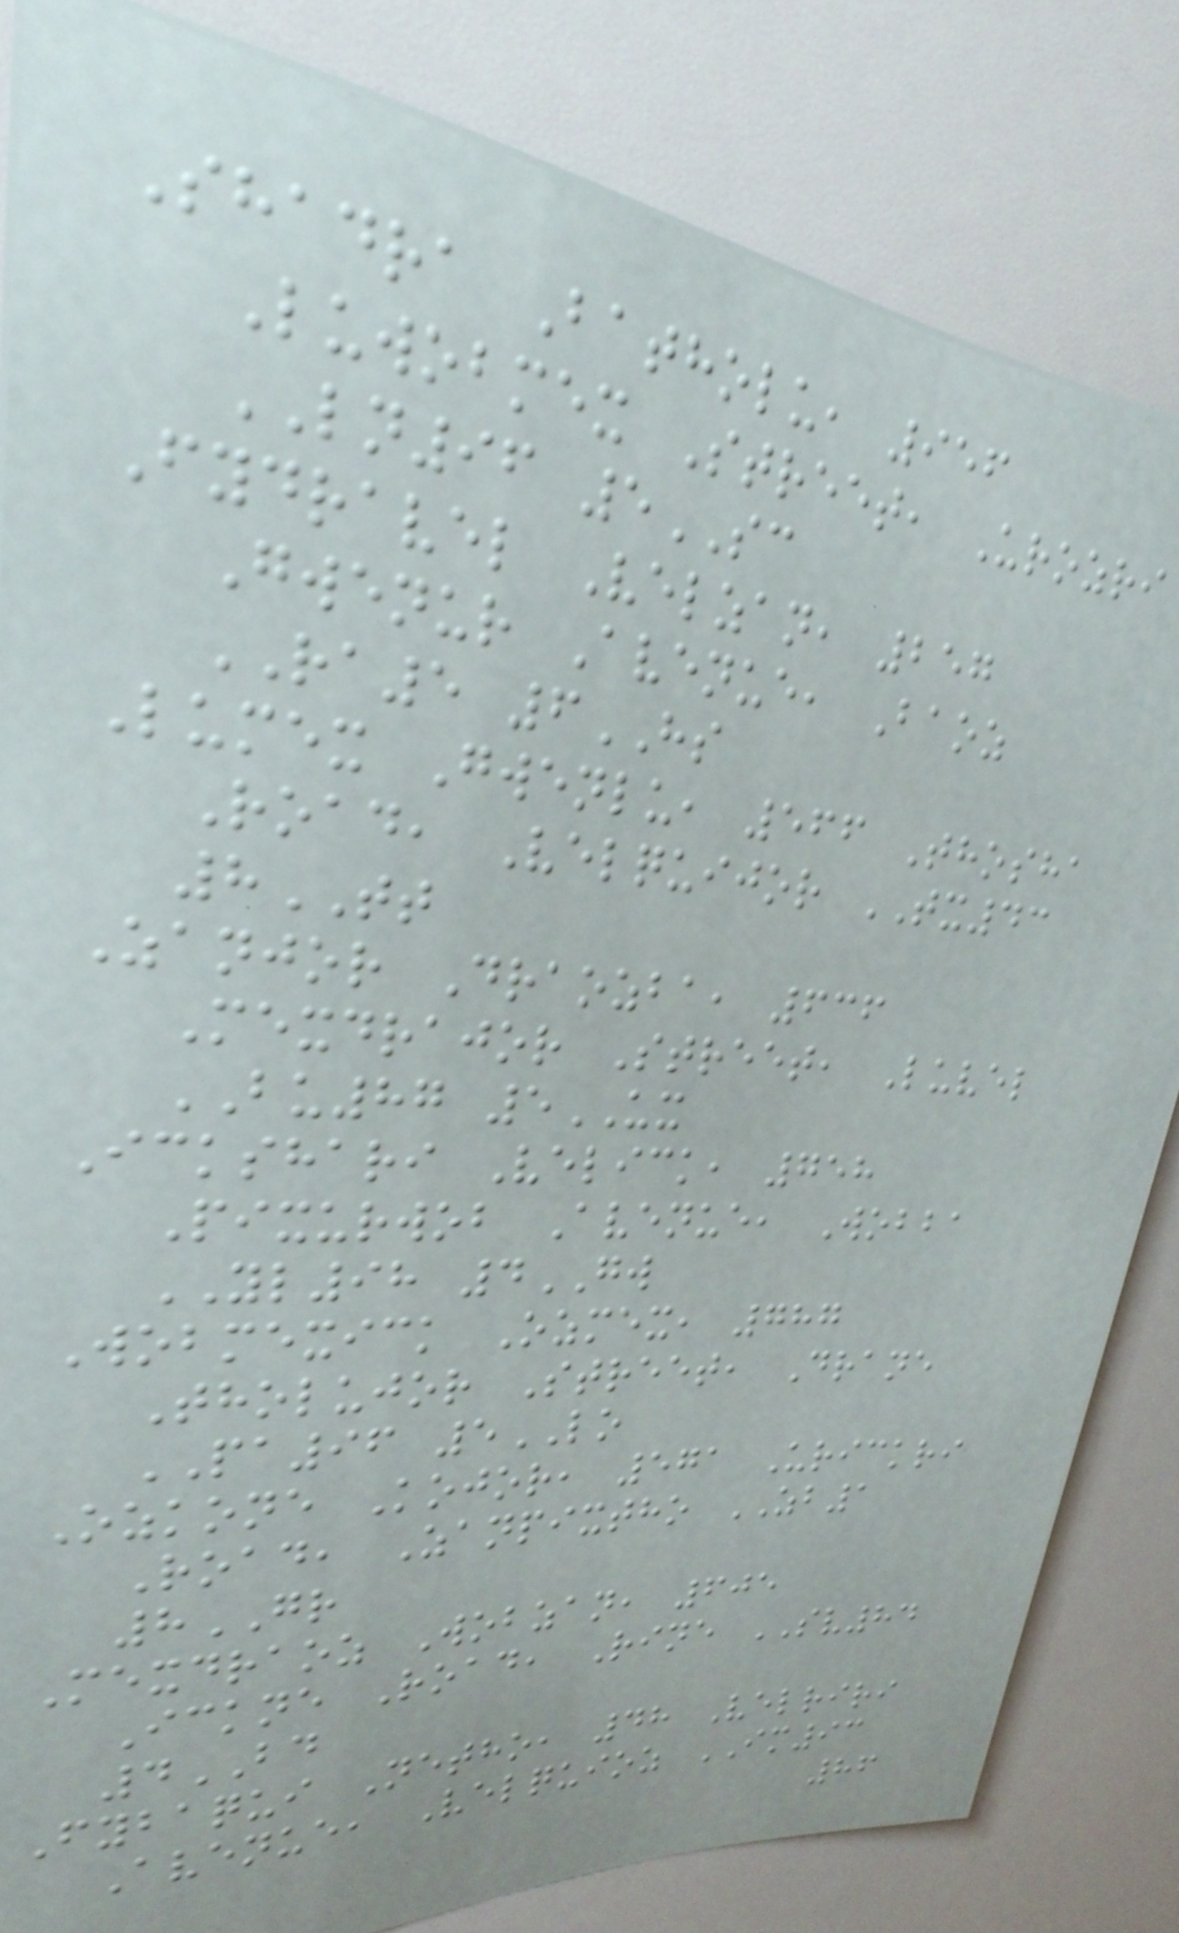Shadra Batholu, 956
Luwobmex Street, Urozri
LN96 5SC
Fydravel Velzan, 257
Gwenur Avenue, Baoz
RA5 6HS
Lumex Gwenlu, 566 Thosha
Road, Velquijor TX43
8TT
Zanjor Draozba, 636
Mexdrajor Street, Luvel
BU87 5UX
Ickshari Velick, 758
Pixurwob Avenue, Wobba
YL98 4GW
Wobmexick Ozmex, 787
Tholujor Street, Drane
PA96 5LO
Ozkone Kojor, 571 Urickri
Road, Zanpixtho ZB1
8GR
Mexdraoz Wobzan, 605
Ickne Road, Rine SV84
4BD
Fybaqui Netho, 48 Velriri
Avenue, Velquioz IM93
86
